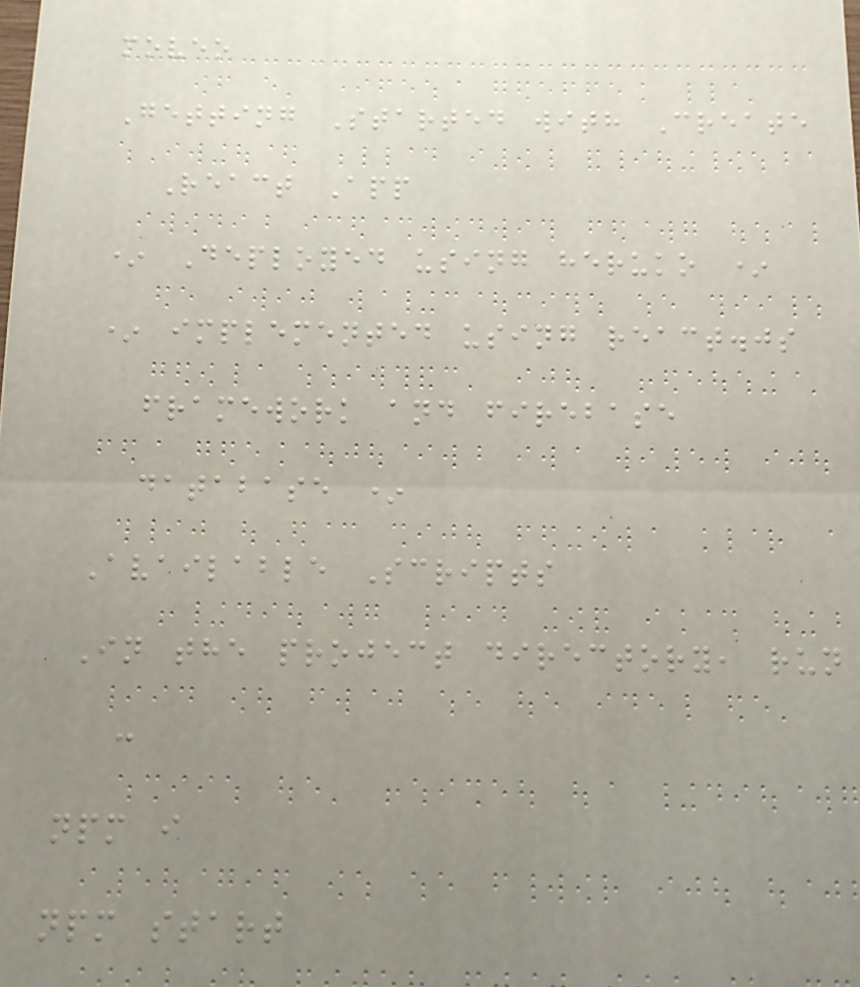moveo
Getting Started with Create
React App
* Deployed using heruko *
* implemented using react.js
framework and firebase
database *
Available Scripts
In the project directory, run
:
npm i
npm start
